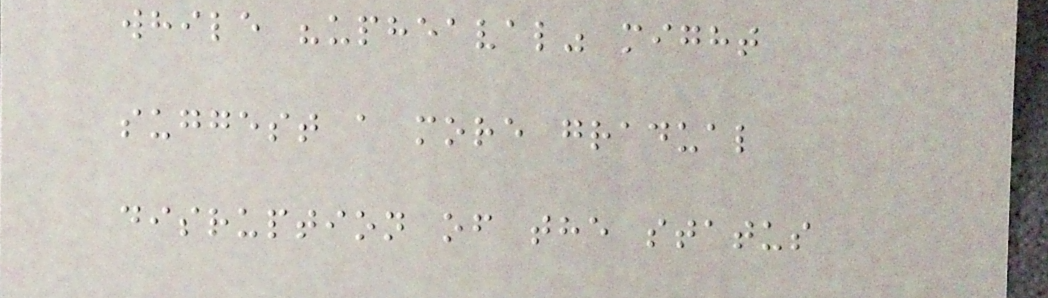while "upheaval" might
suggest a more gradual
disruption of the status
